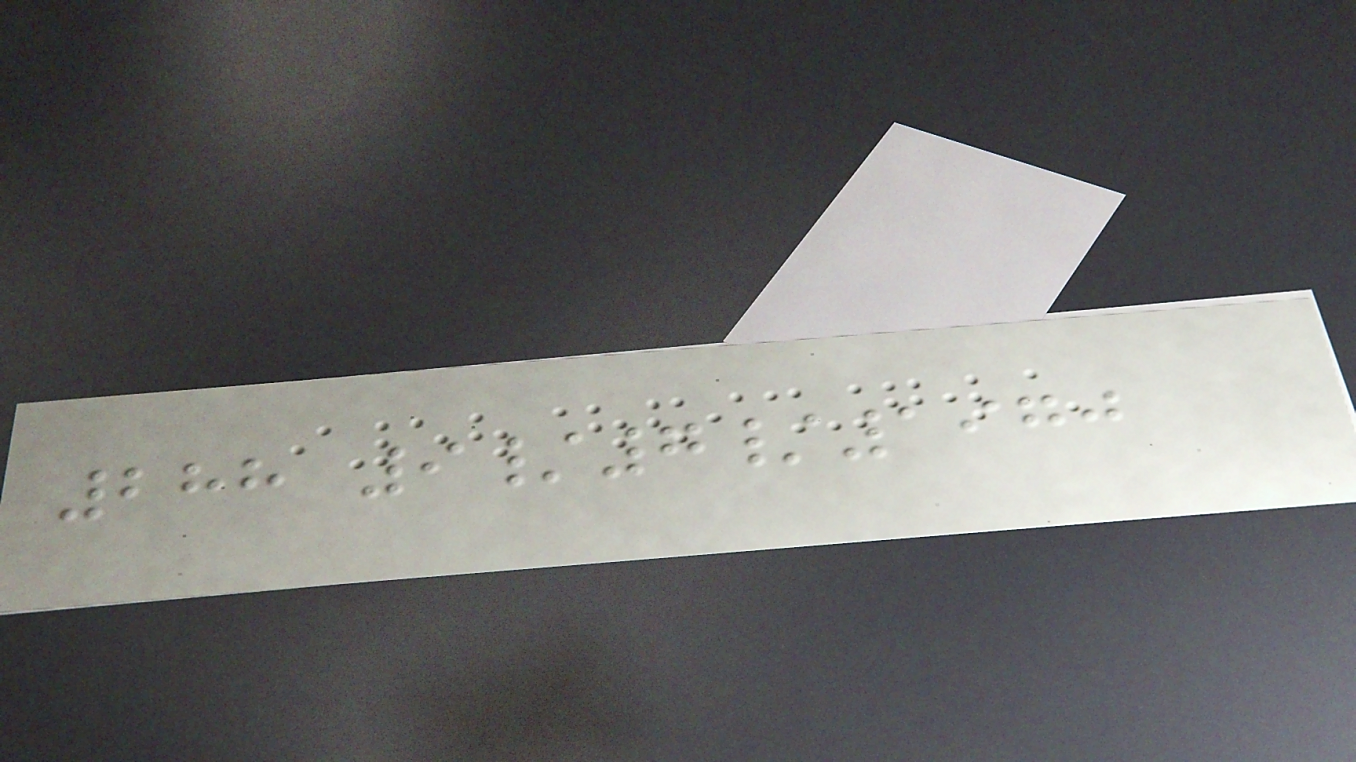288 9/7/1970
